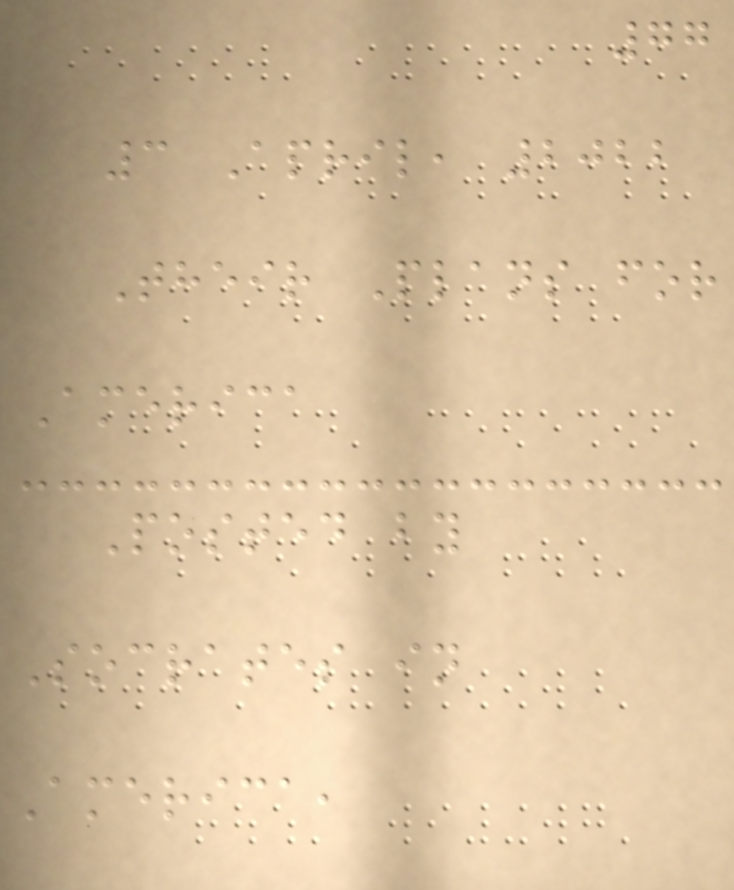77
3 April, 2022
Their Plans for
America
Posted by
Socrates in
America,
